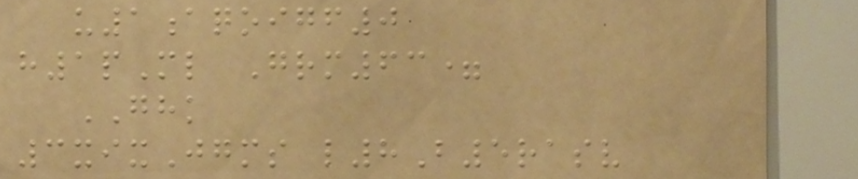u1aqoigf0
h1pMl Grm63=
GHK
3xixJgms l8B5rasv
